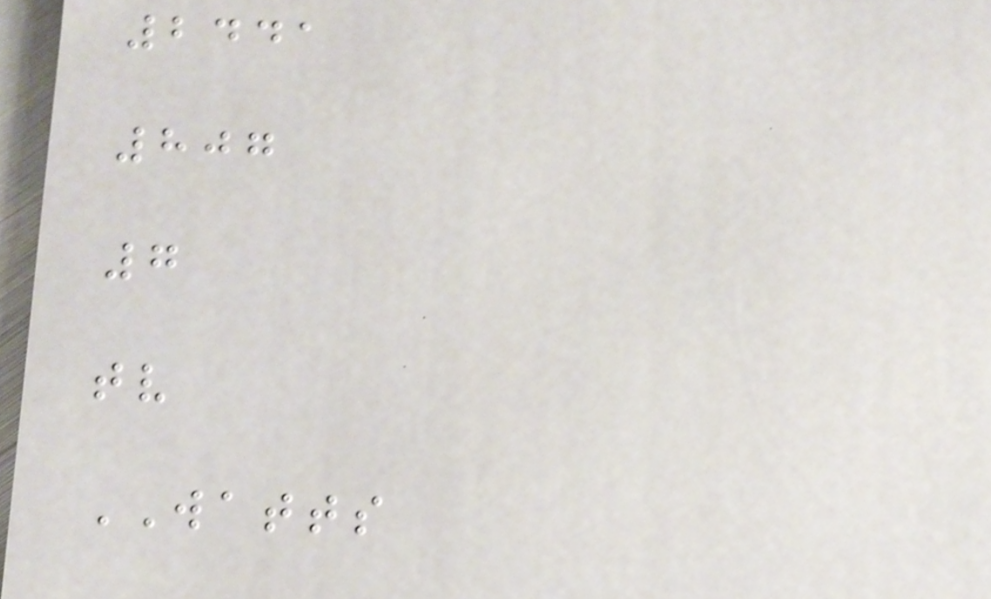2441
807
7
tv
WATTS
